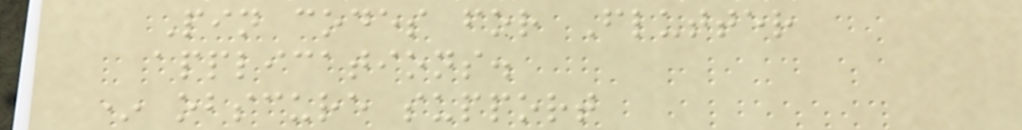Pin codes for Flutter
applications.
* obscure support
